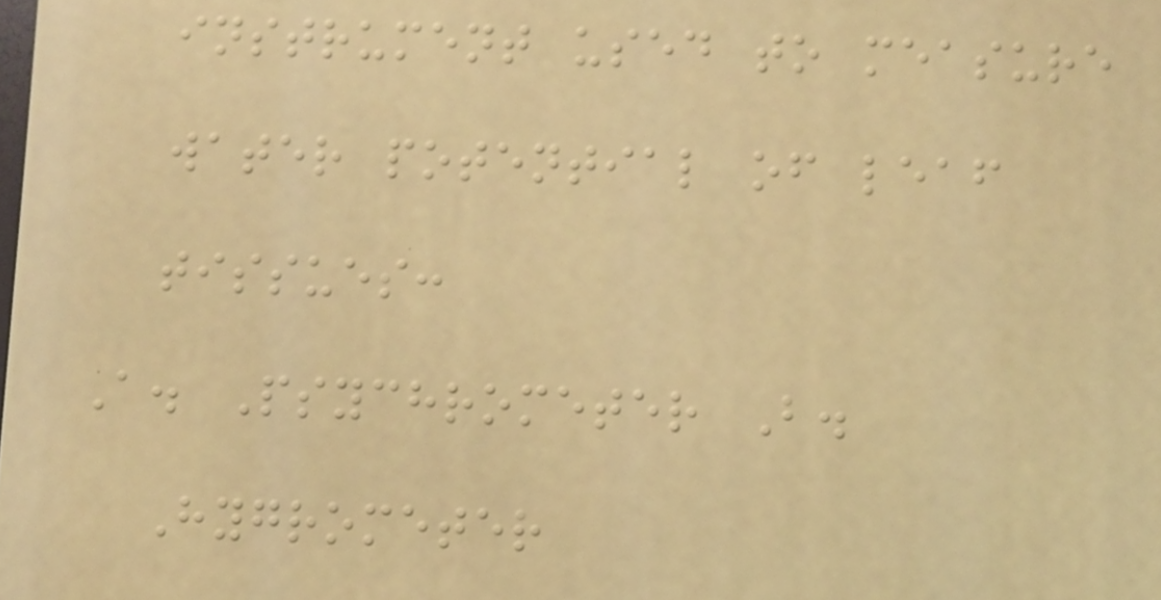instrument used to measure
water potential of leaf
tissues:
A. Psychrometer B.
Hygrometer
